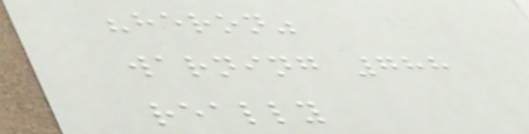"heron"
warning 788
really
